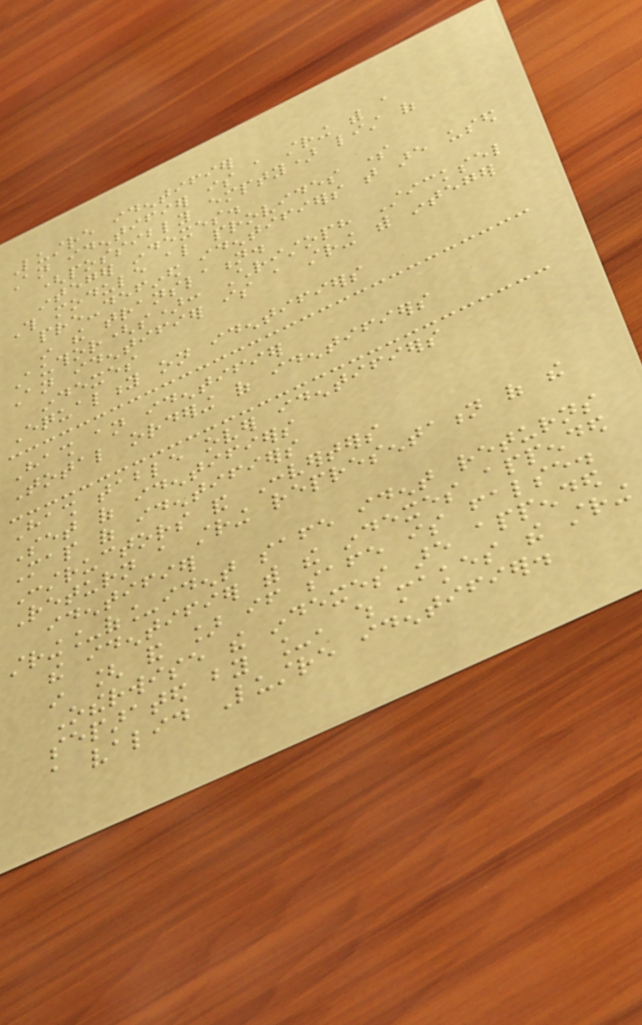Lustre identifier
An identifier is a string with a
(possibly empty) list of
integer indexes.
This module also provides some
pre-defined identifiers that are used
in the translation.
Author(s): Christoph Sticksel
An identifier is a string with integer
indexes
Equality on identifiers
Hash an identifier
Total ordering of identifiers
Hash table over identifiers
Set of identifiers
Map of identifiers
Constructors and Converters
Return a string representation of the
identifier
string_of_ident safe ident returns
the identifier with the indexes appended
in [ and ] if safe is false.
Otherwise the indexes are appended
separated by _, which makes the string
a valid Lustre identifier.
